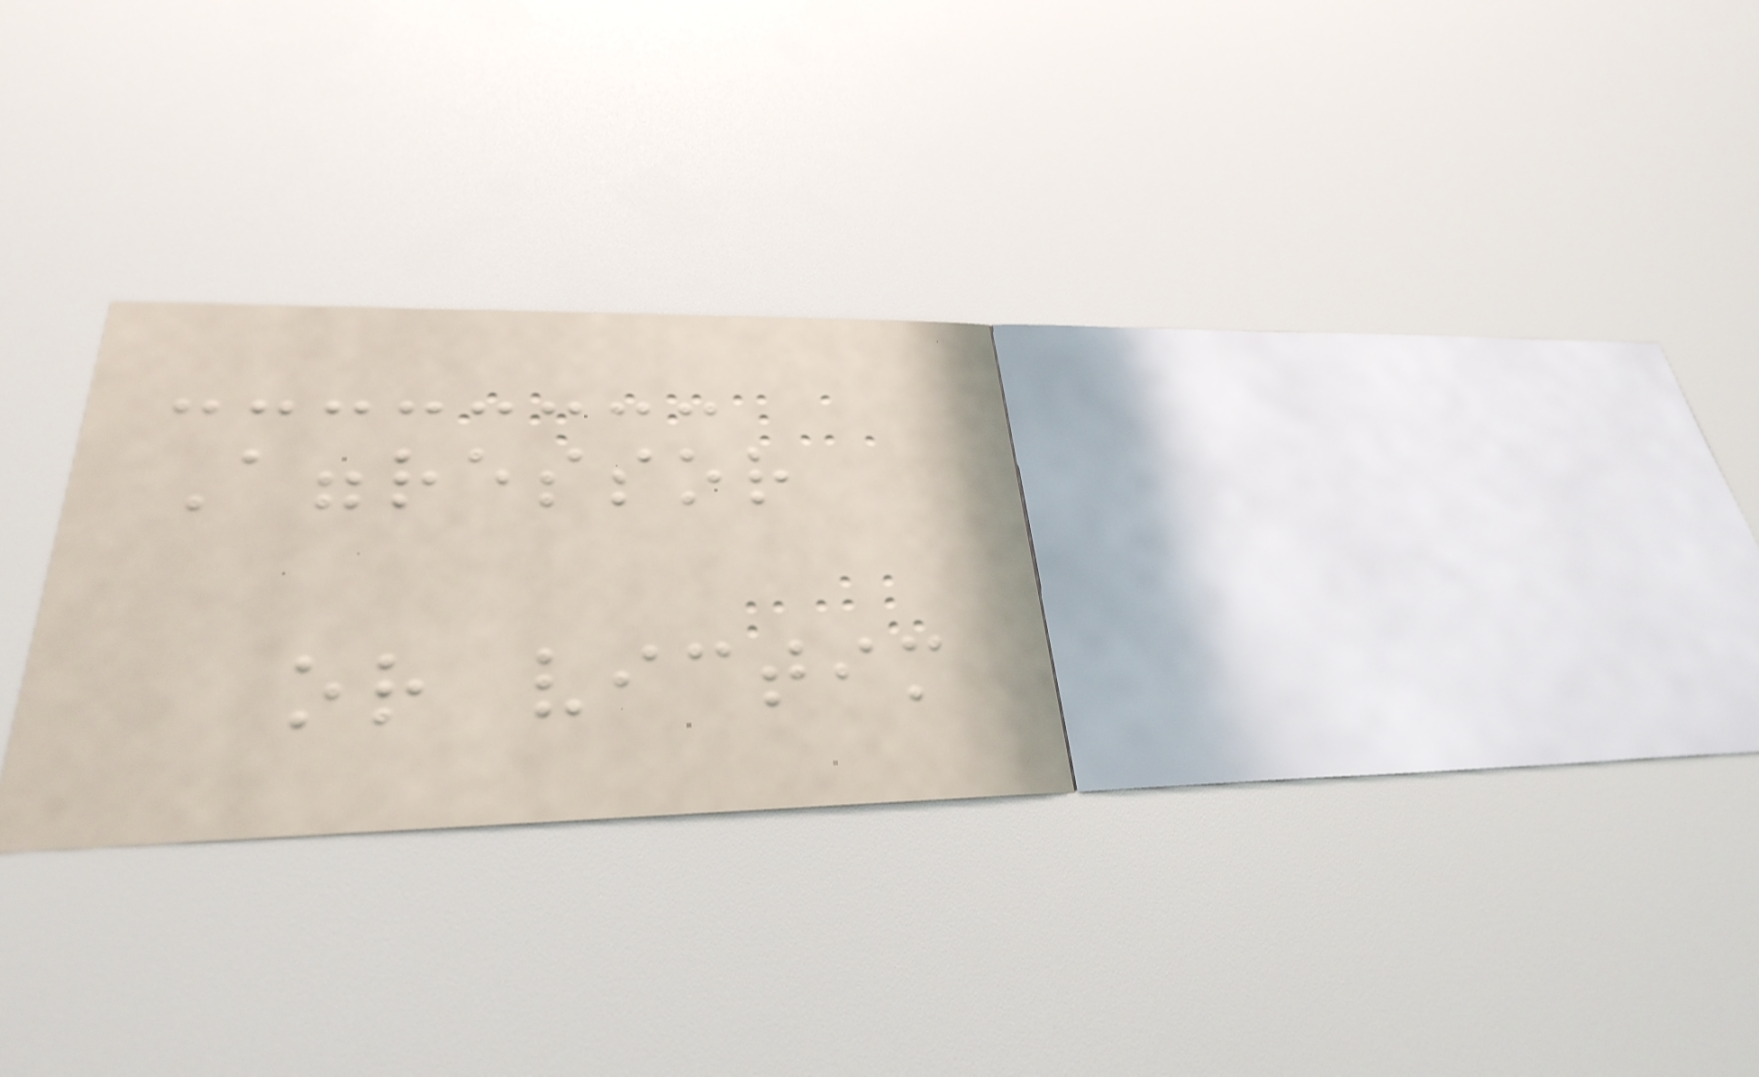Aggressor
or victim
